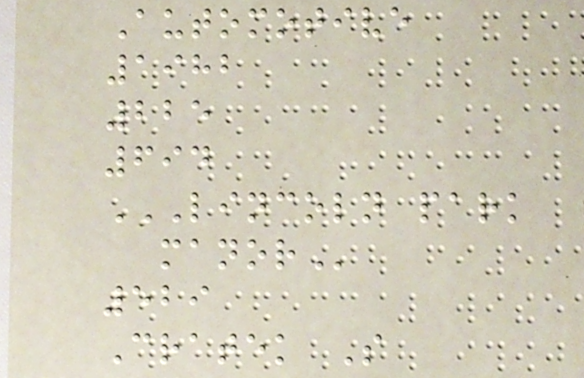Automotive
1982
225
694
LINCOLN PARK
MANOR
529
Cratek S
